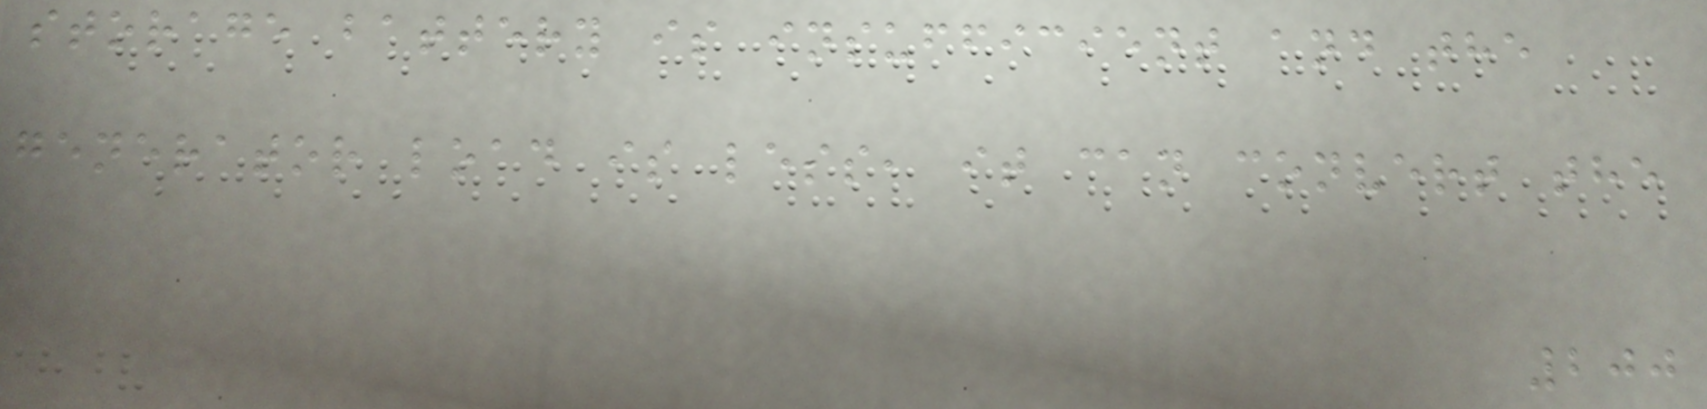storage battery is insufficient and the
generator load is less, it can convert the
200
